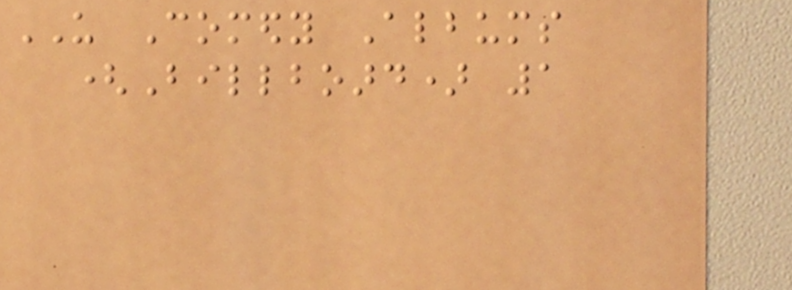US Comedy Albums
(Billboard) 1
